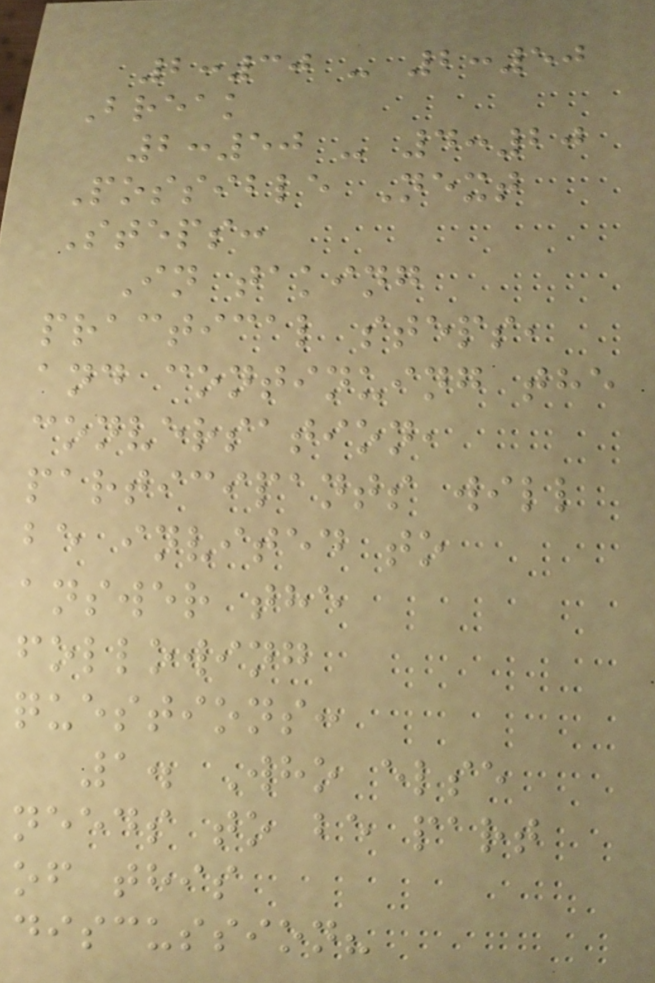2:30 - 2:50
Break
2:50 - 4:20
Possible Next
Steps:
In taking
practical steps,
and continuing the
conversation,
participants will
be invited to
answer the
following
questions:
1. Who else
needs to be part
of this
discussion?
